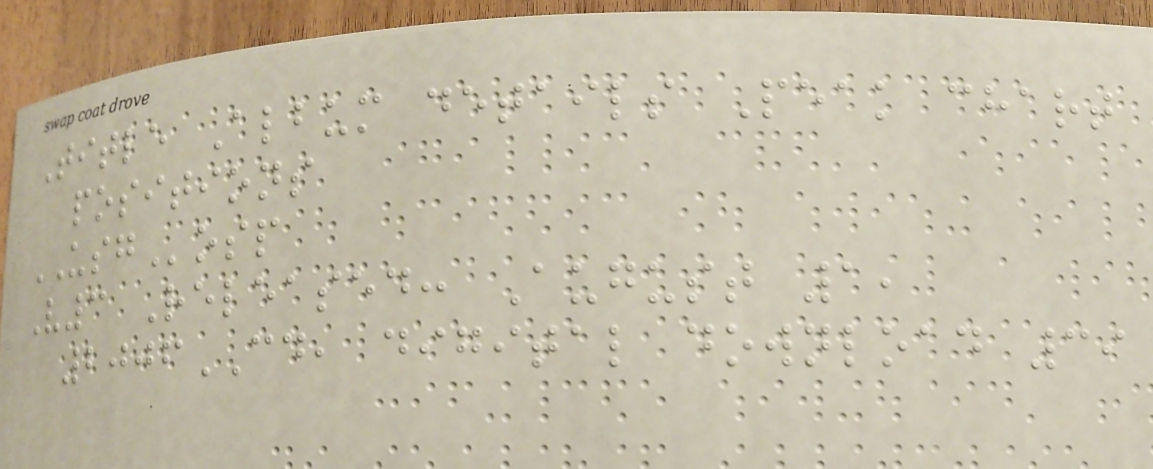Title Album details Peak chart
positions
USGosp
V3 Released: August 1,
2006CD, digital download 39
